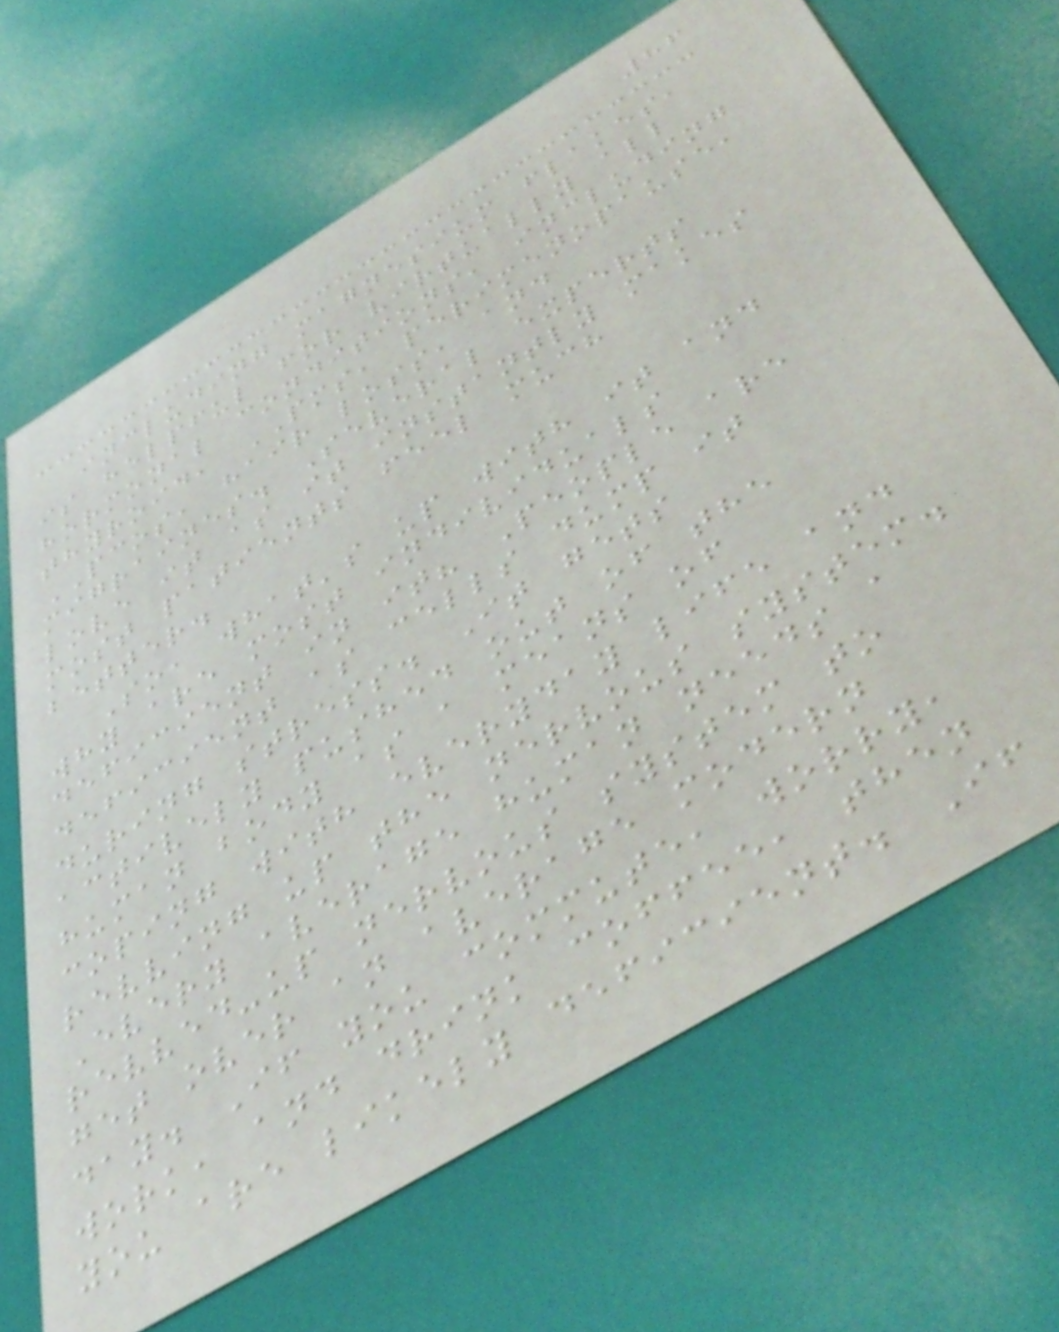86
including magnesium flakes,
is helpful for virtually all
hormonal conditions, including
thyroid, PMS, perimenopause,
PCOS, hair loss, and
migraines. Several experts
love it as it instantly makes
most patients feel much
better.
So, what's up with it and
why are most individuals
deficient in it? People are
deficient as cells dump it
during stress. It gets
actively pushed out of the
human body as a means of
coping with everyday life and
revving up the nervous system.
Every average human needs a
revved-up nervous system to
get over an average modern
day. If you commute, worry,
work, and drink coffee, then
you are likely deficient. If
